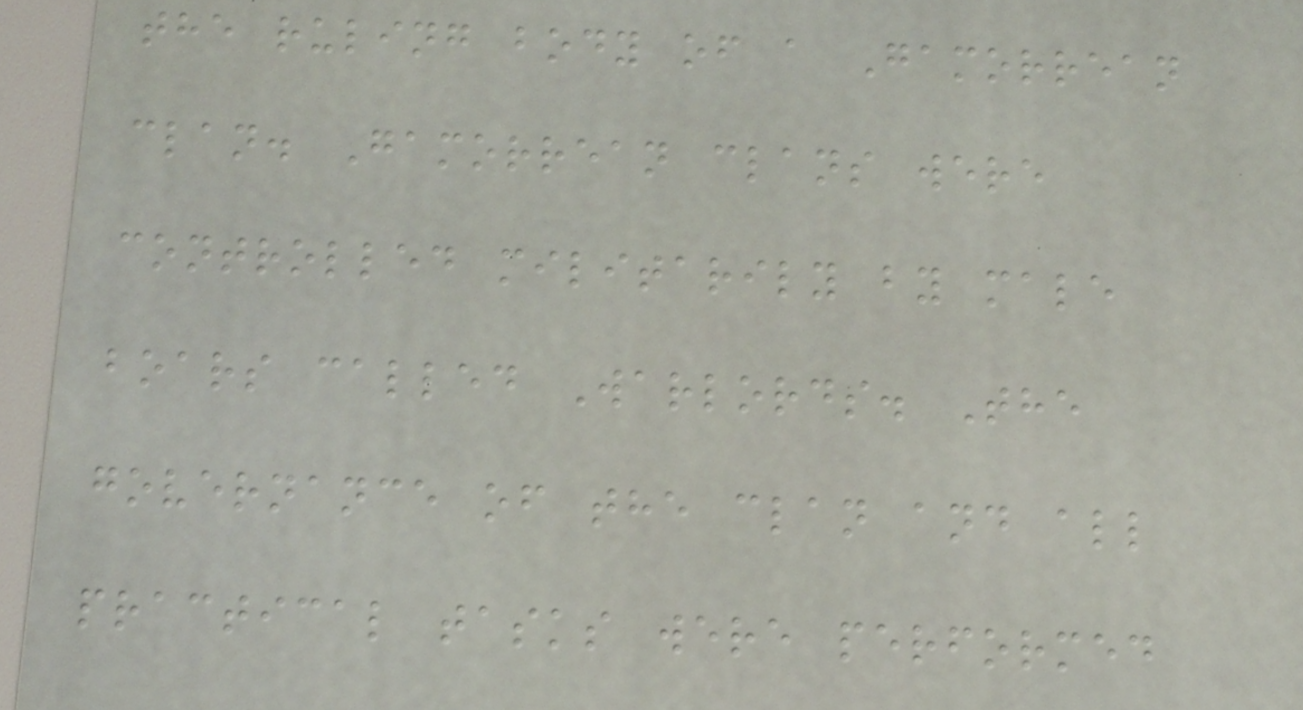the ruling body of a Gamorrean
clan. Gamorrean clans were
controlled militarily by male
boars called Warlords. The
governance of the clan and all
practical tasks were performed
